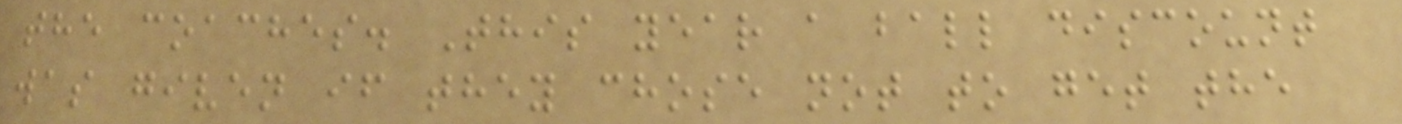the coaches. This year a ball discount
was given if they chose not to get the
